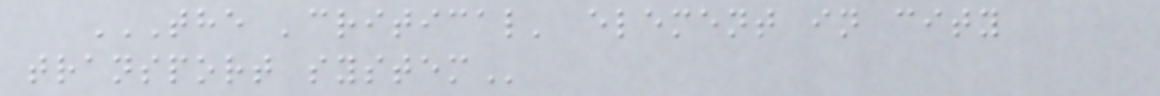THE 'CRITICAL' ELEMENT IN CITY
TRANSPORT SYSTEM
